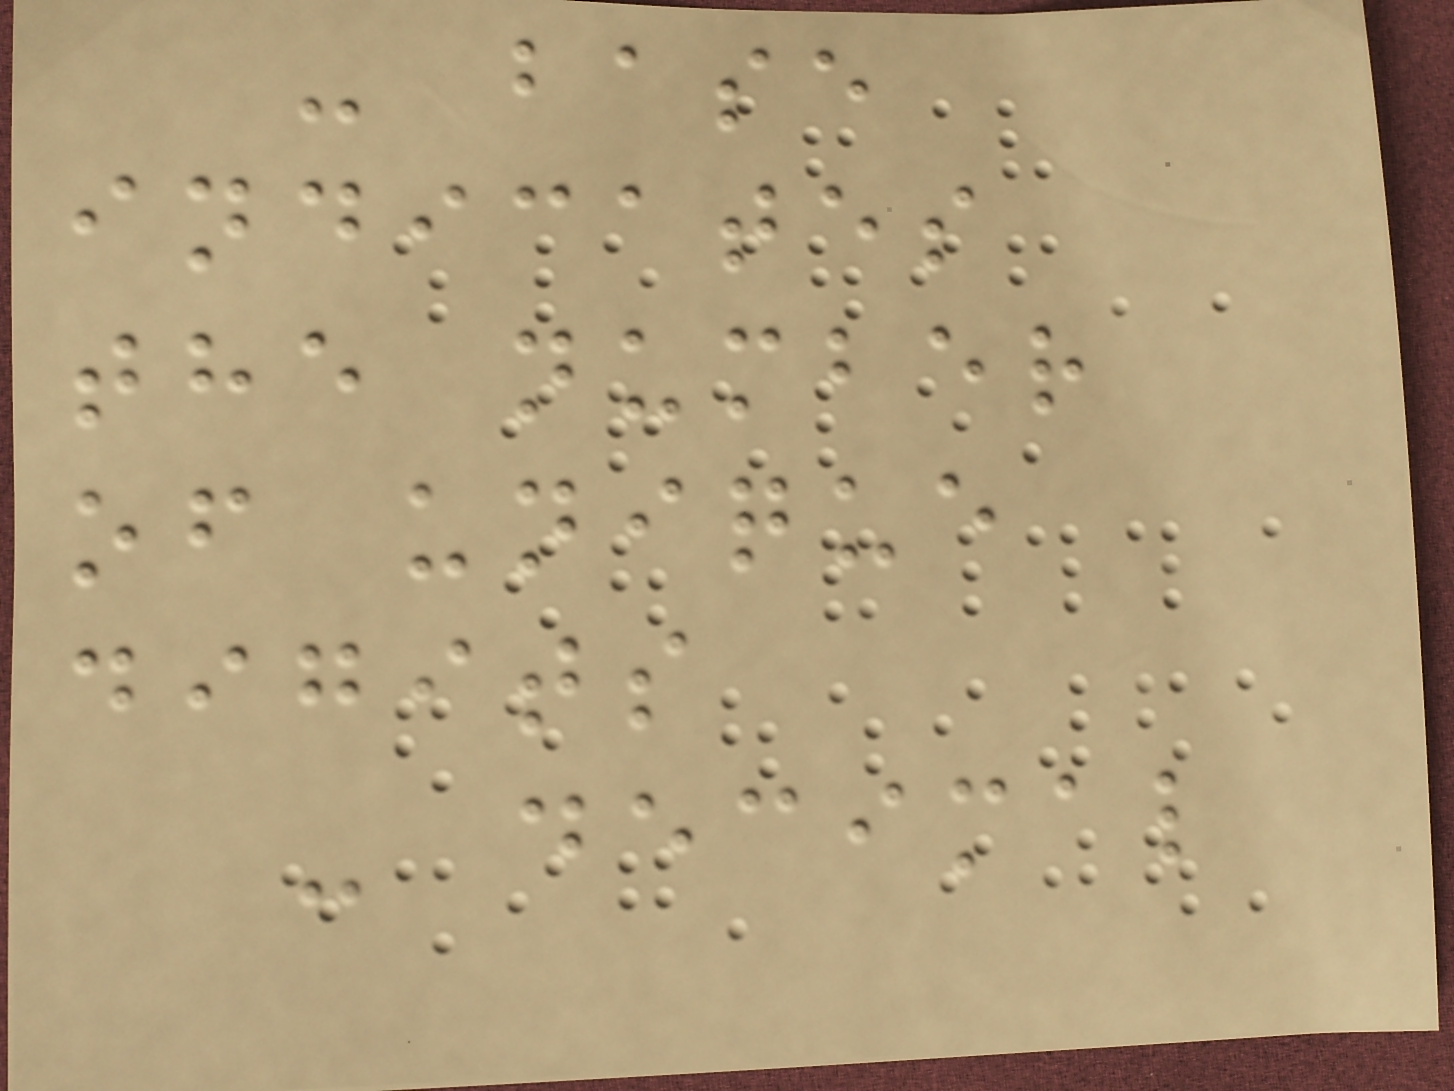- base
indicates
the number
of unique
digits
- decimal
